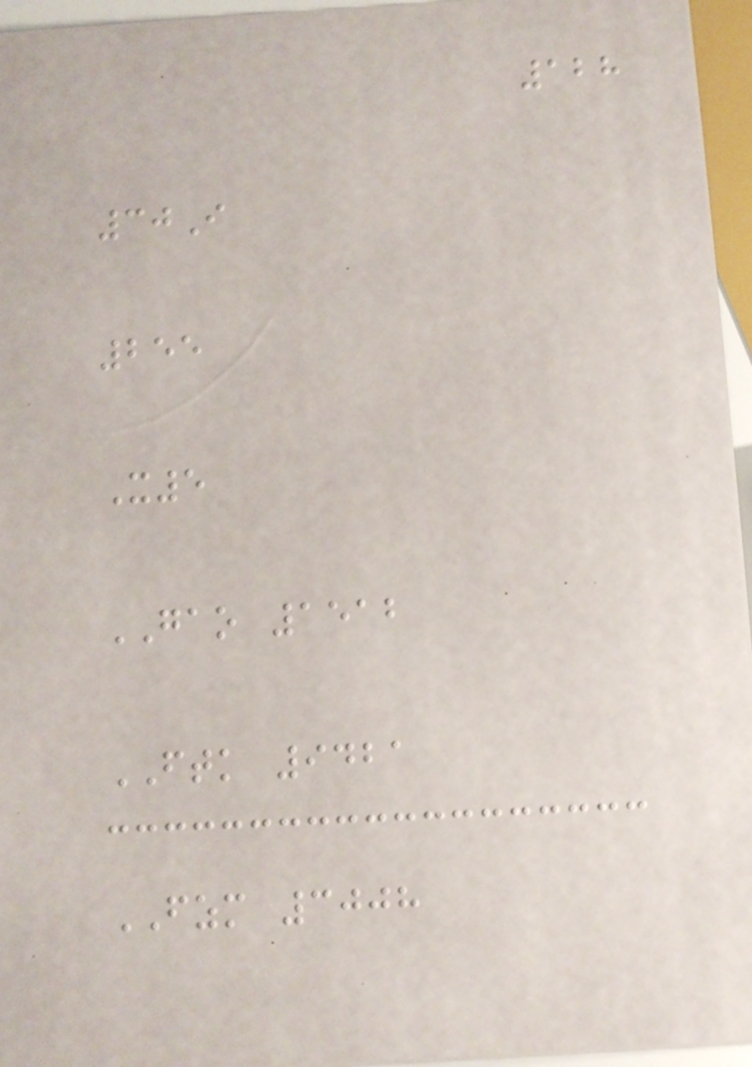128
30I
255
X5
GAO 1512
FTK 9421
FZM 3008
